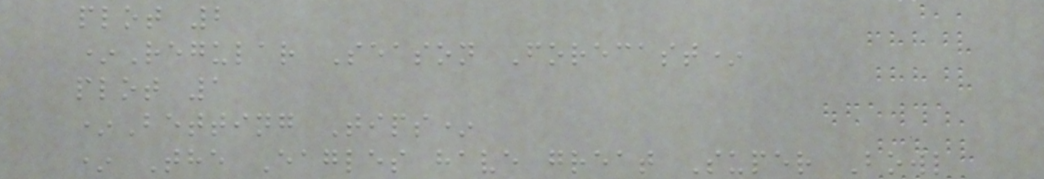plot 2
*Regular Season Forecast*
plot 1
*Betting Tips*
* The Eagles have great Super Bowl
